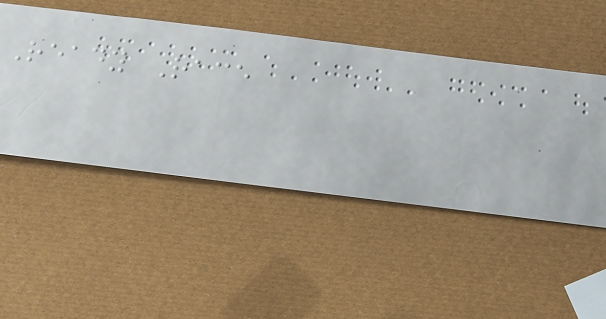Ready Race
